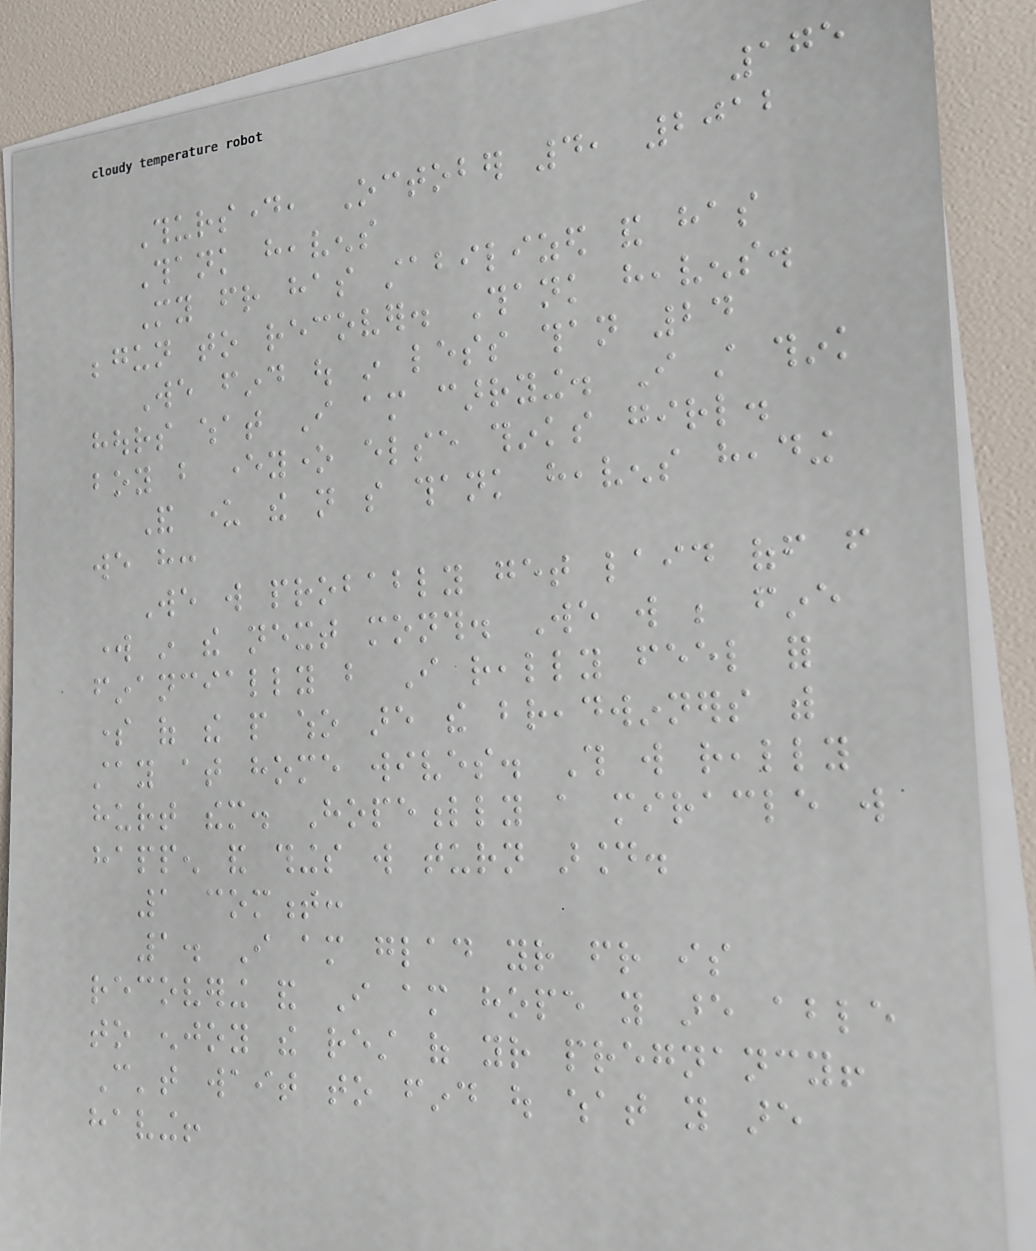175
Thursday, October 4, 2012
Thank heavens
My friend has stabilized and has
begun to recover. Thank heavens.
We find out in less than 24
hours what I am carrying. I still think
boy but everyone else thinks girl.
And under the not so thank heavens heading
we have:
We will probably get laid off from
work in the next month. We will be fine
financially but I really feel for
some of the people who are the breadwinners with
stay at home wives. This will really
hurt them. Hopefully a miracle will
happen and things will turn around.
1 comment:
1. I am glad your friend is
recovering and I am hope you are able
to enjoy the rest of your pregnancy!
Can't wait to find out what you are
having!
